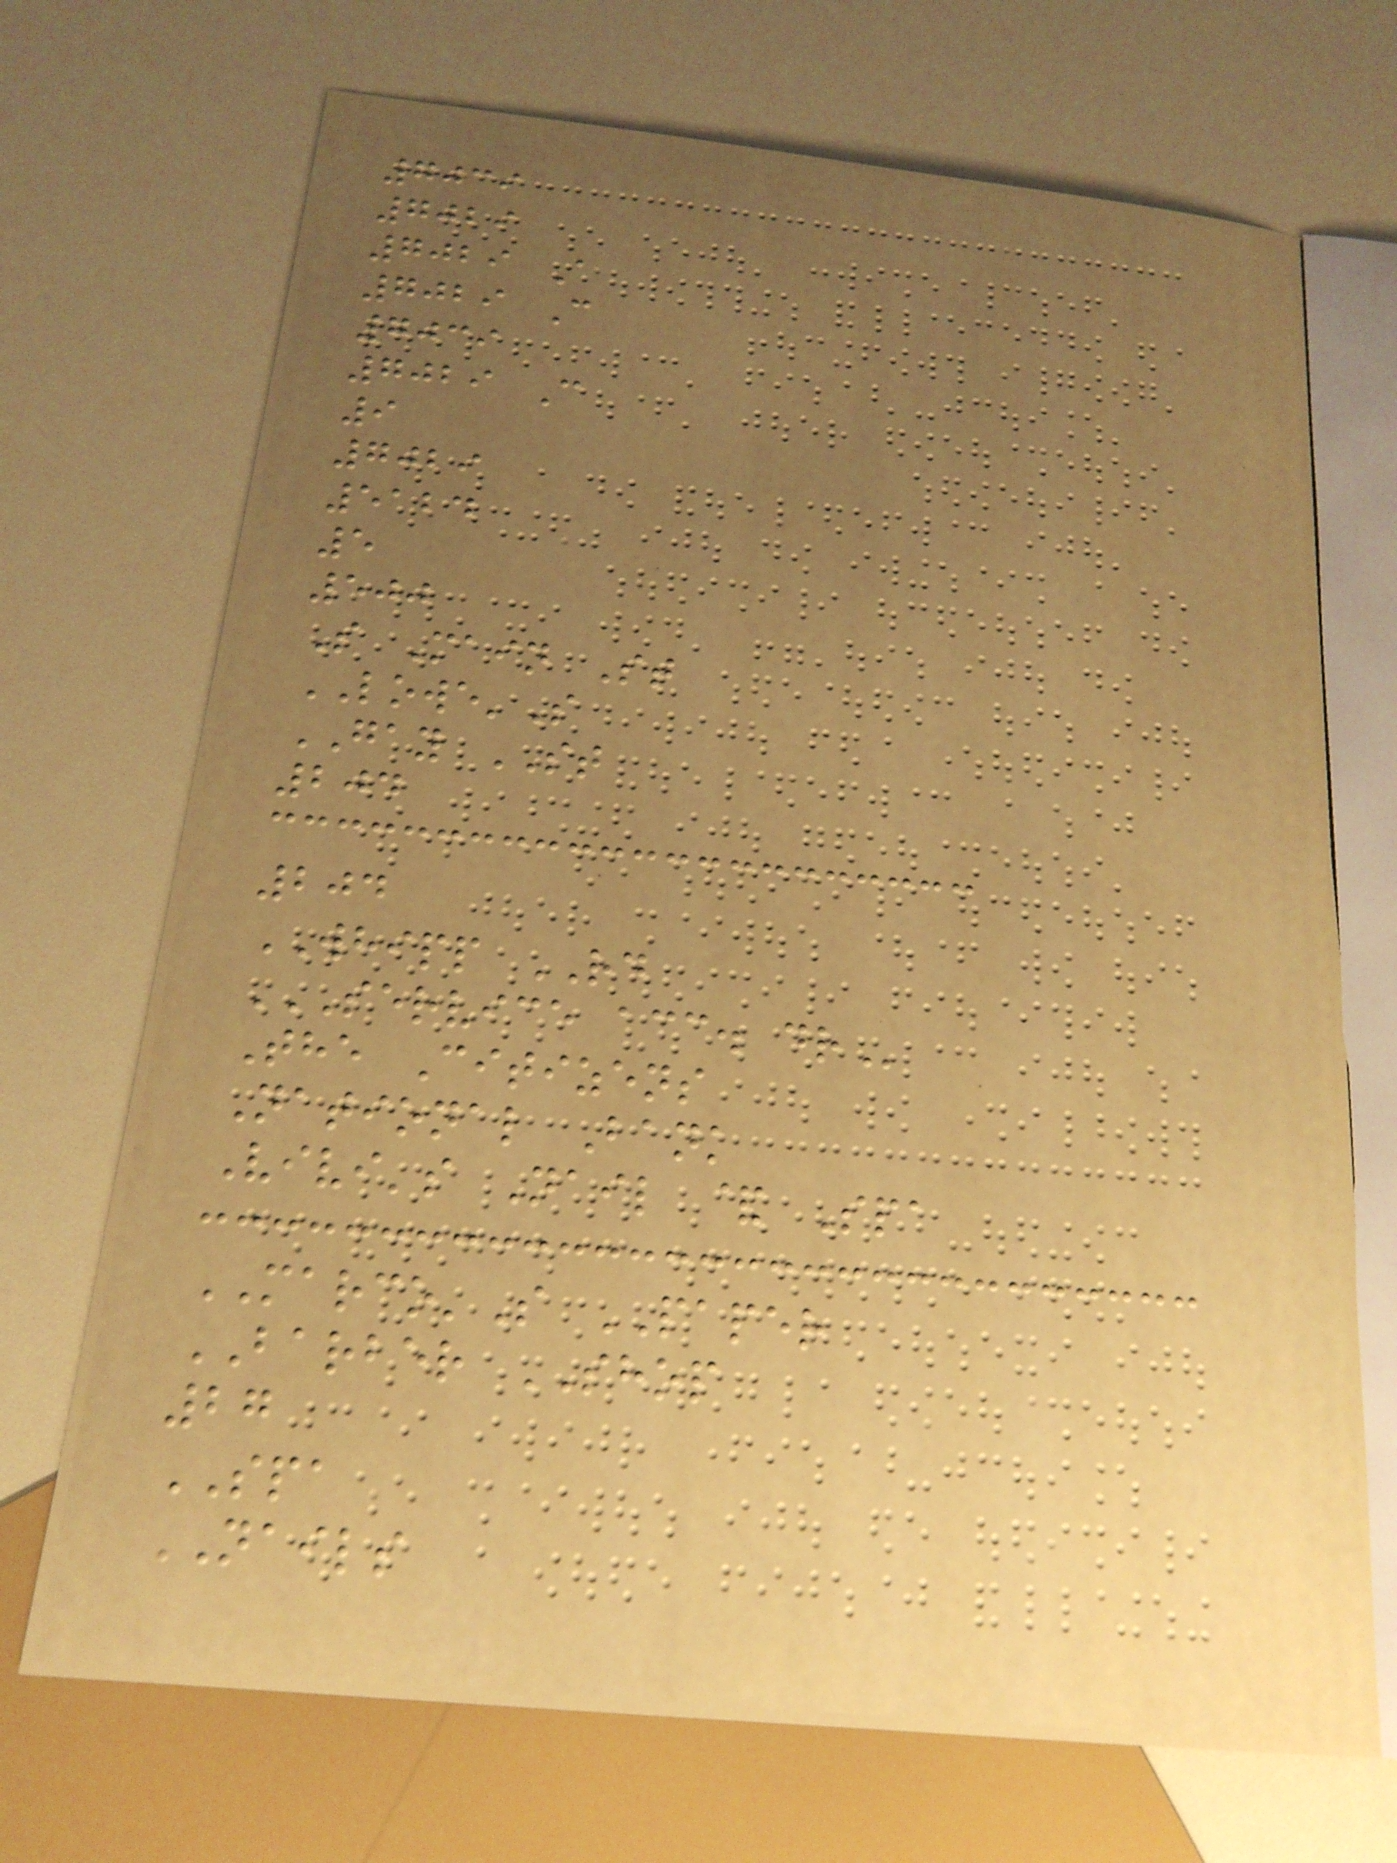7039
7029
7029 A
7029 C
7039
7029 C
9
7029
5124
5
500
S Main St
LOWE'S
GAY ST
204
204
WHIPP RD
SERVICE ACC. DR
The Citizens
National Bank
Vivi's Nail & Spa
MARCO'S PAPER
BARBER SHOP
27
SPA
NAILS
